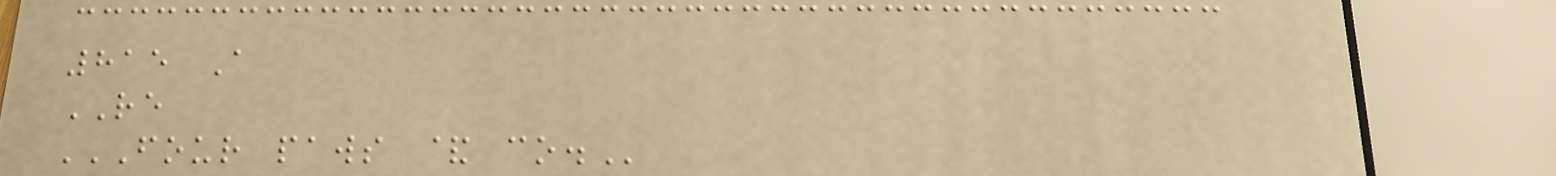815 A
RE
FOUR PAWS & CO.
